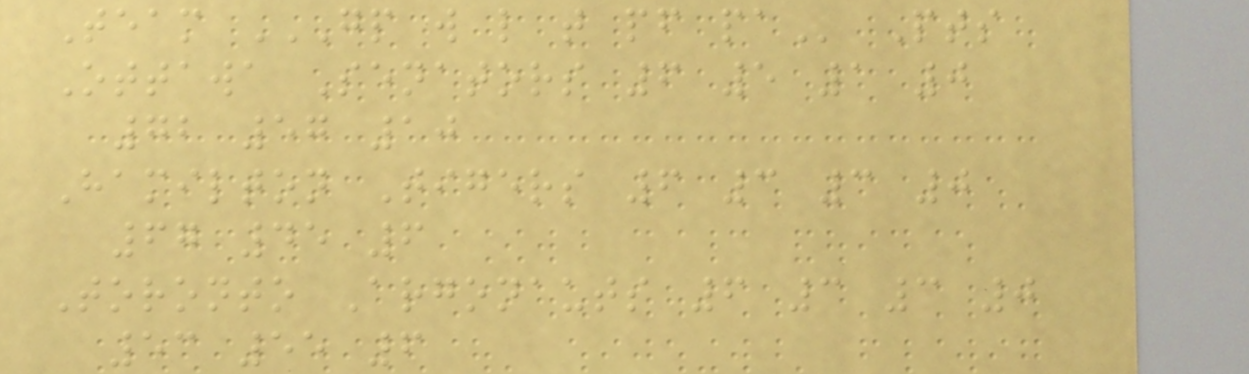Team GP W L T PF PA Pts
Ottawa Senators 6 5 1 0
72 57 10
Hamilton Tigers 6 3 3 0
67 45 6
Toronto Argonauts 6 3 3 0
53 55 6
